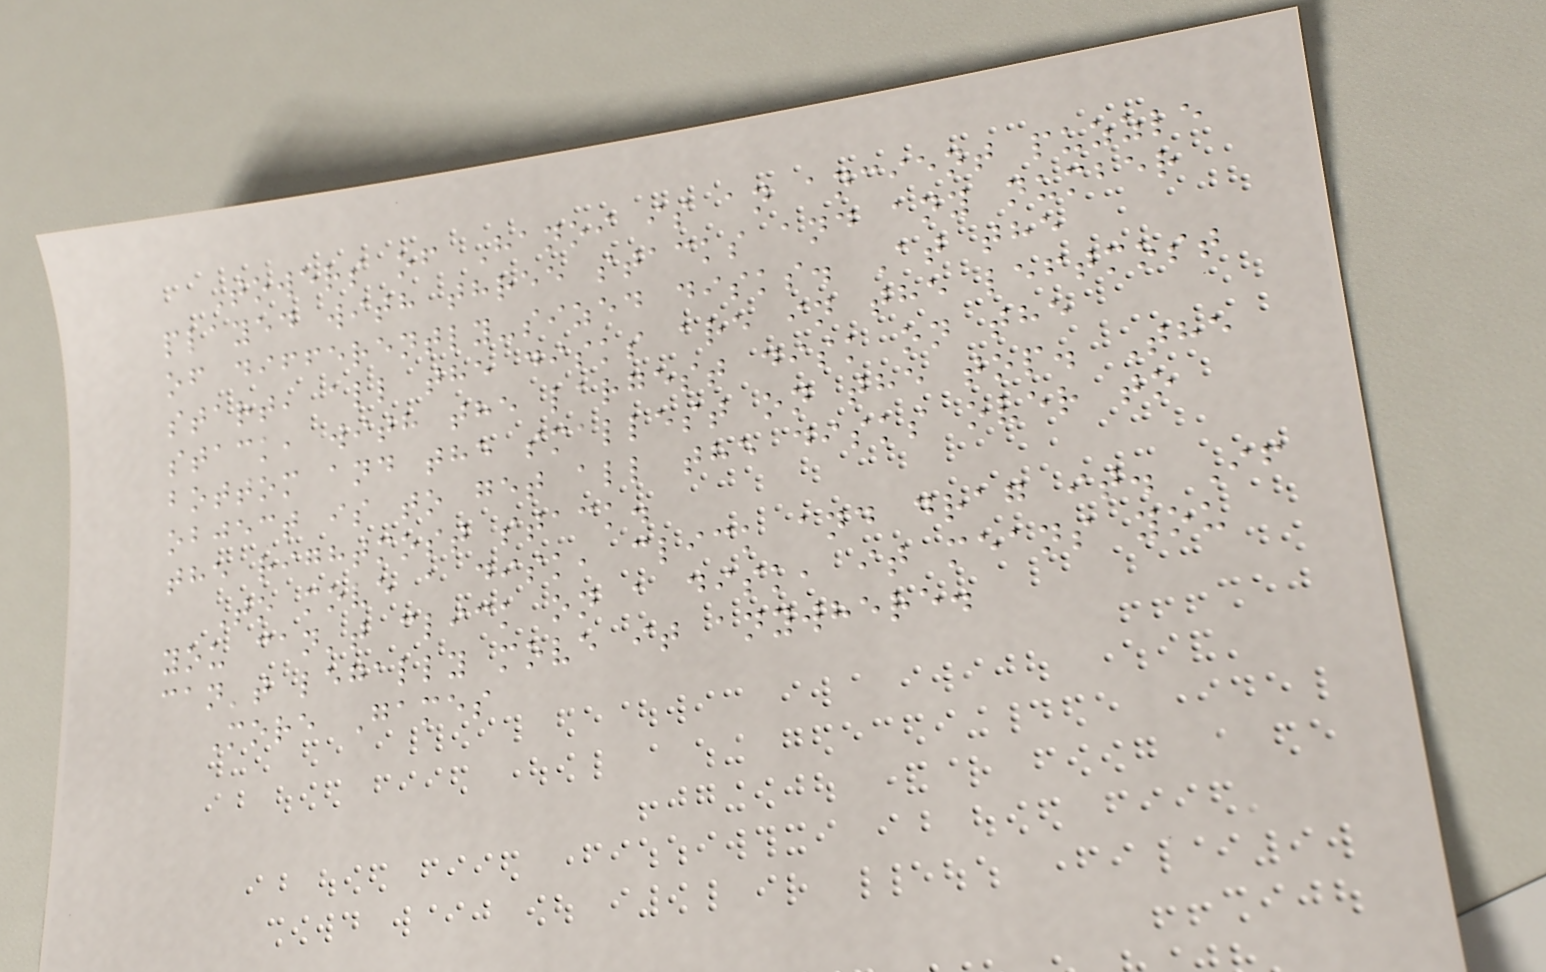Towers of Hanoi is an ancient puzzle
played with three stacks and any number
of differently-sized disks. At the
start, all the disks are in the leftmost
stack, with the largest disk on the
bottom and the smallest on the top. The
object is to get all the disks over to
the rightmost stack.
To move a disk, click and drag it. If
you can't click on a disk, it means you
can't legally move it anywhere.
More Games
